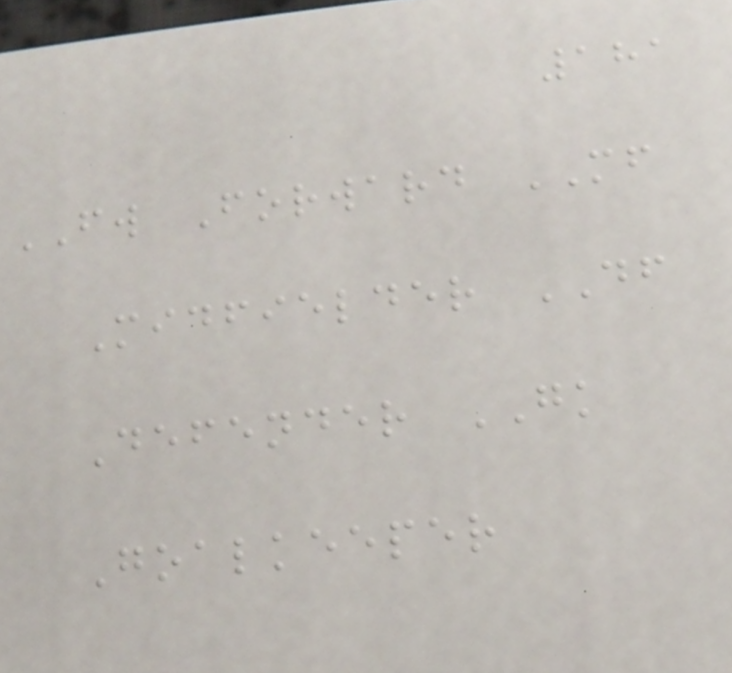181
FW Forward MF
Midfielder DF
Defender GK
Goalkeeper
